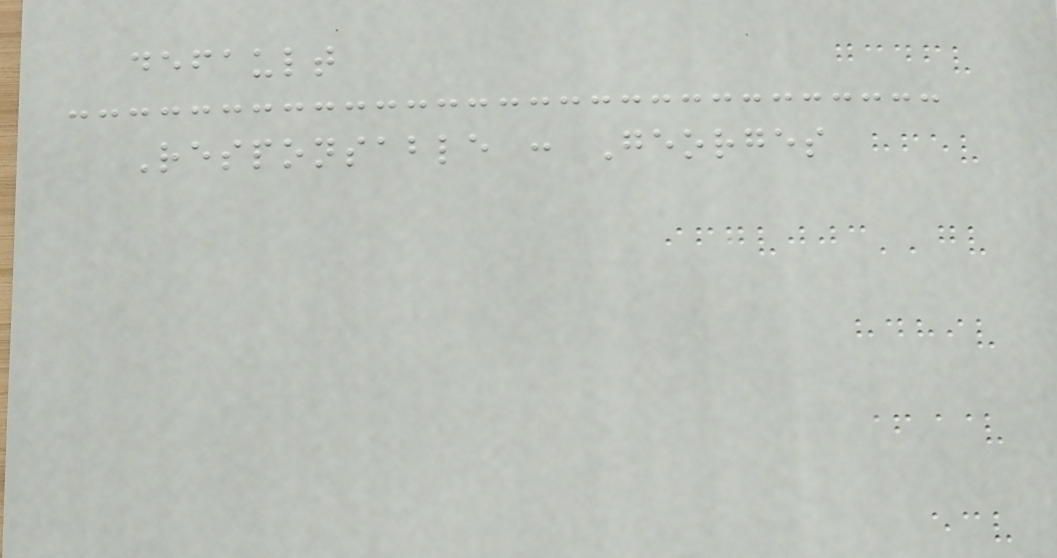default
Responsable : Georges
